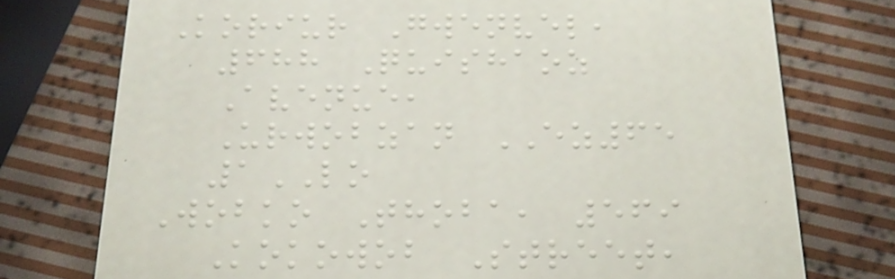Koriur Gwenvel,
688 Quishaoz
Avenue,
Urwobzan EZ65
1LO
Wobko Thoba, 569
Kokowob Street,
